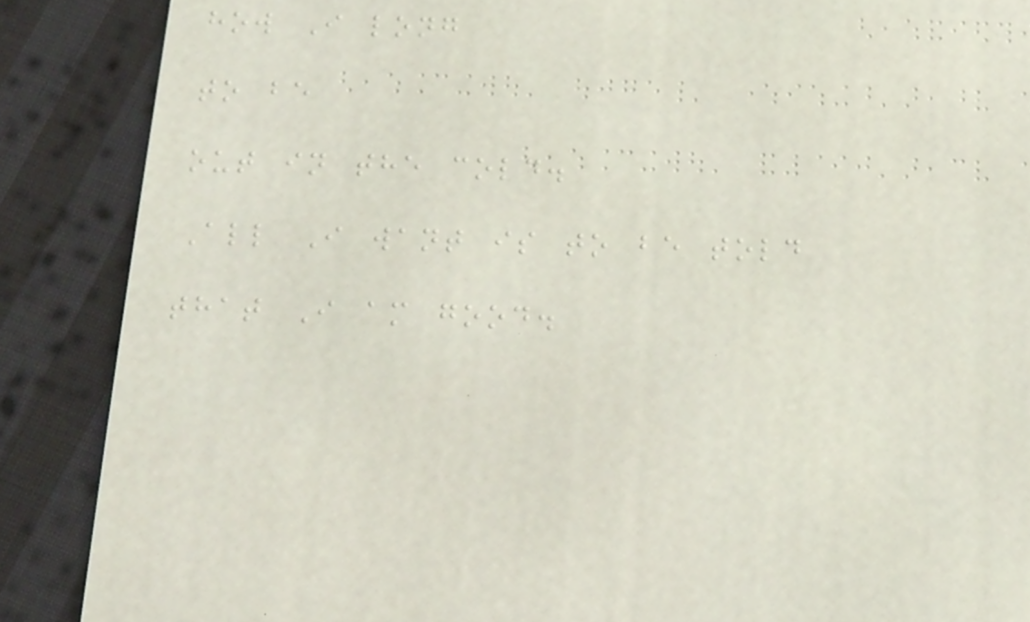how I long
to be
out in the cold.
All I want is to be told
that I am good.
